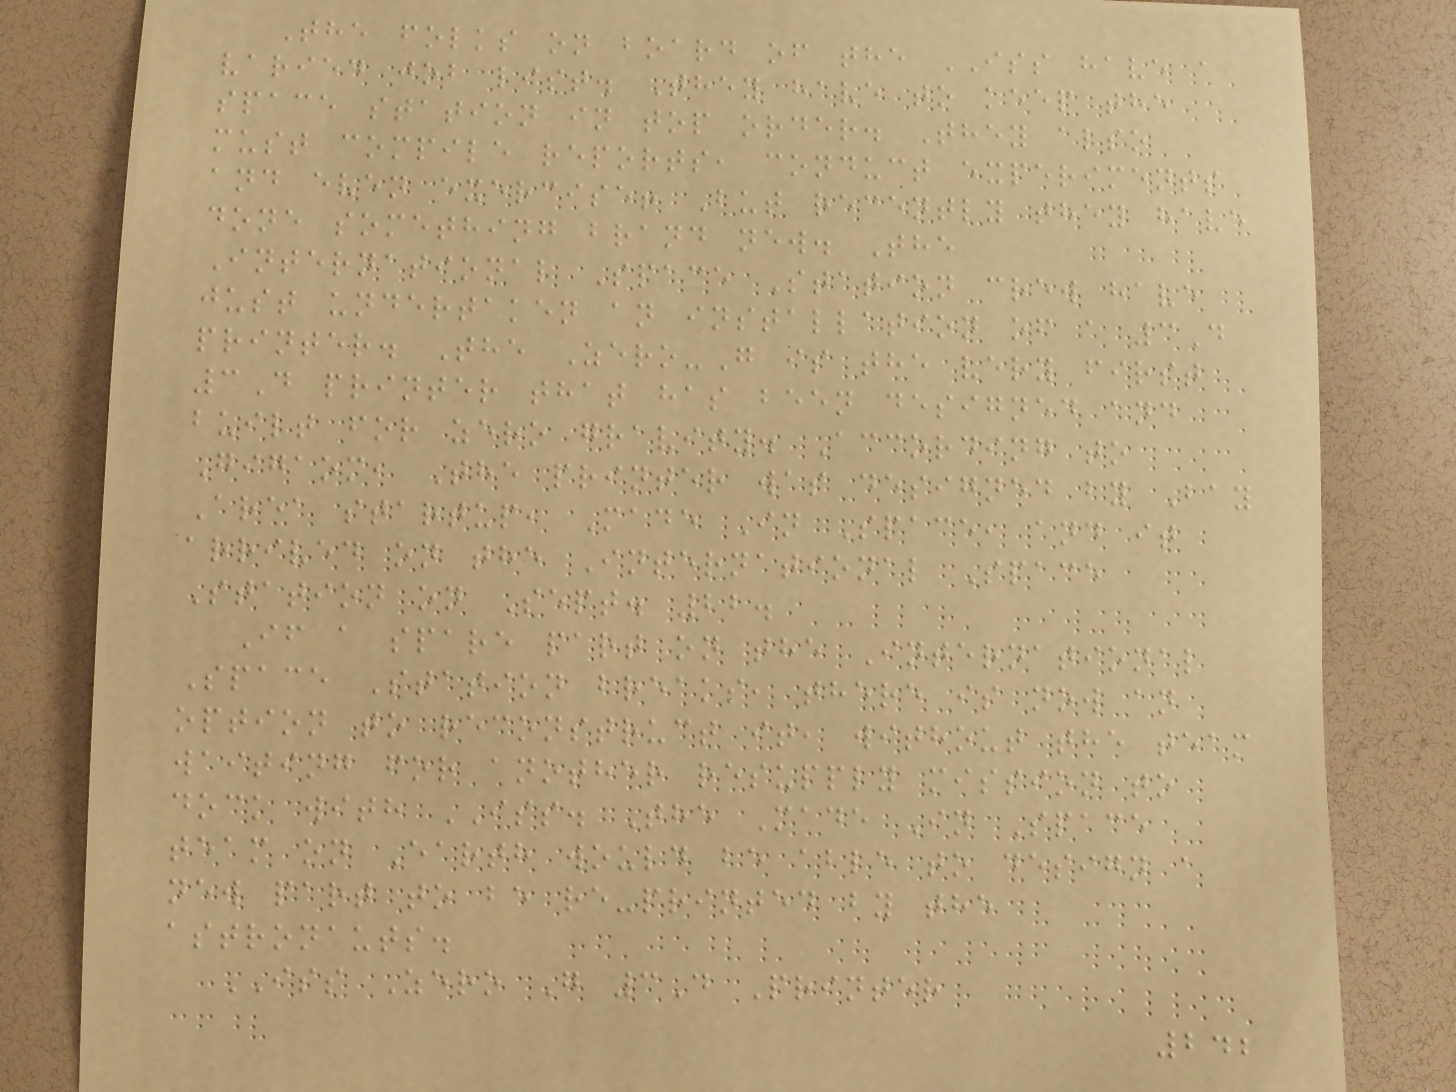The folks on board of the ISS have a
varied job list. They have to keep the
space station in top order. They also
must compile reports, conduct experiments
and even exercise! But recently they have
done something brand new. The
International Space Station crew have
just undertaken an installation of a 3D
printer. The Zero-G is the very first
3D printer that has been designed and
built for zero gravity. According to
Gigaom, The printer was designed by Bay
Area startup, Made In Space, and it
arrived on the International Space
Station on Sept. 22.
If a spare part on the International
Space Station breaks, there is now an
option to reconstruct it, without the team
waiting for another resupply mission to
dock with ISS. The Made In Space
team on Earth would be able to design a
new part to be re-printed by the
astronauts.
ISS Zero G 3D Printer
242
